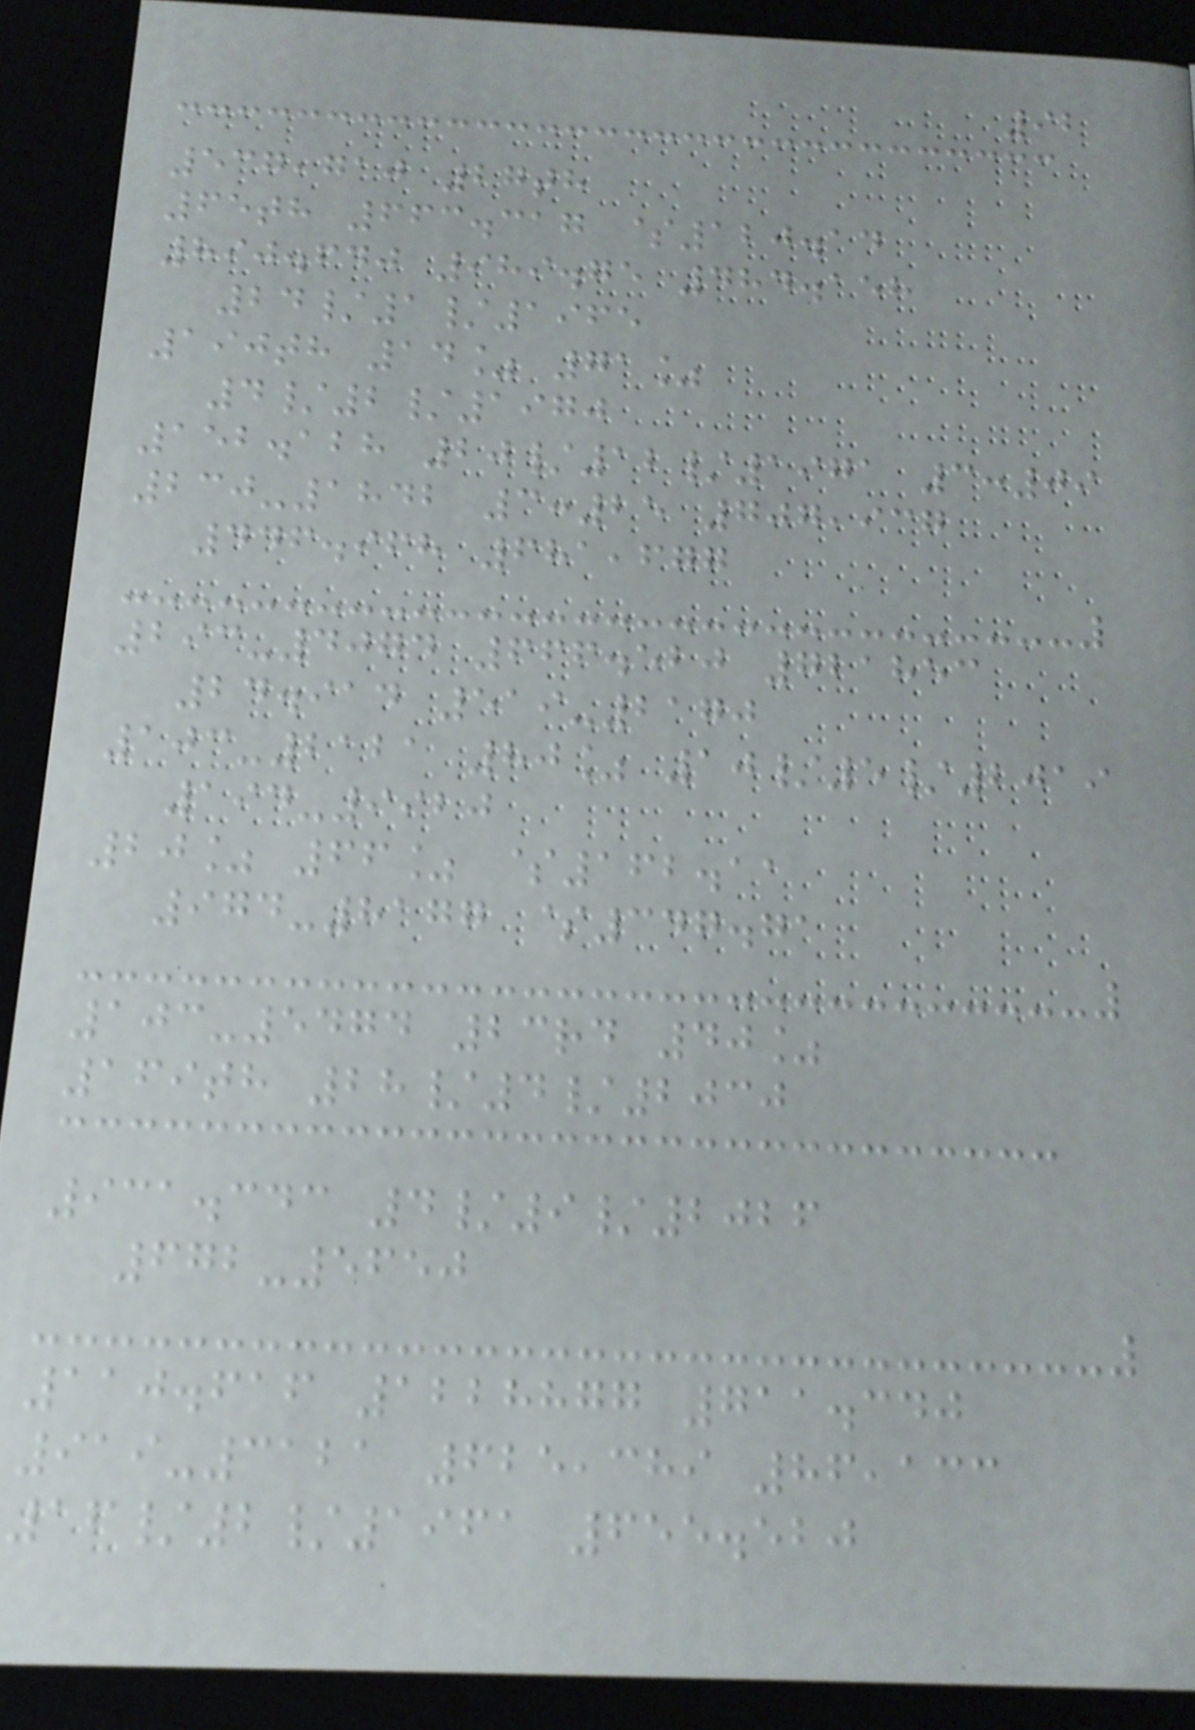92
537,710 27th
65th 663.317 $120.14
890.640 989.75 484.158
24/1/1965
190th 14% 71%
4/2/1970
152.128 20/12/1971 3:09
230-1842 3:25 707,937
446.968 681,677
293-4074 666.520 721853
24.914 519-2170
103-2121 80% 10/5/2019
194-9920
20% 66% $162.11
974-8177 $347.71
103-5474 23rd 40%
169th 28/4/2030
931.343 4/9/2026
672-5650
110.616 1228877 711.340
919-3121 625,389 86,133
16/2/1961 655.520
